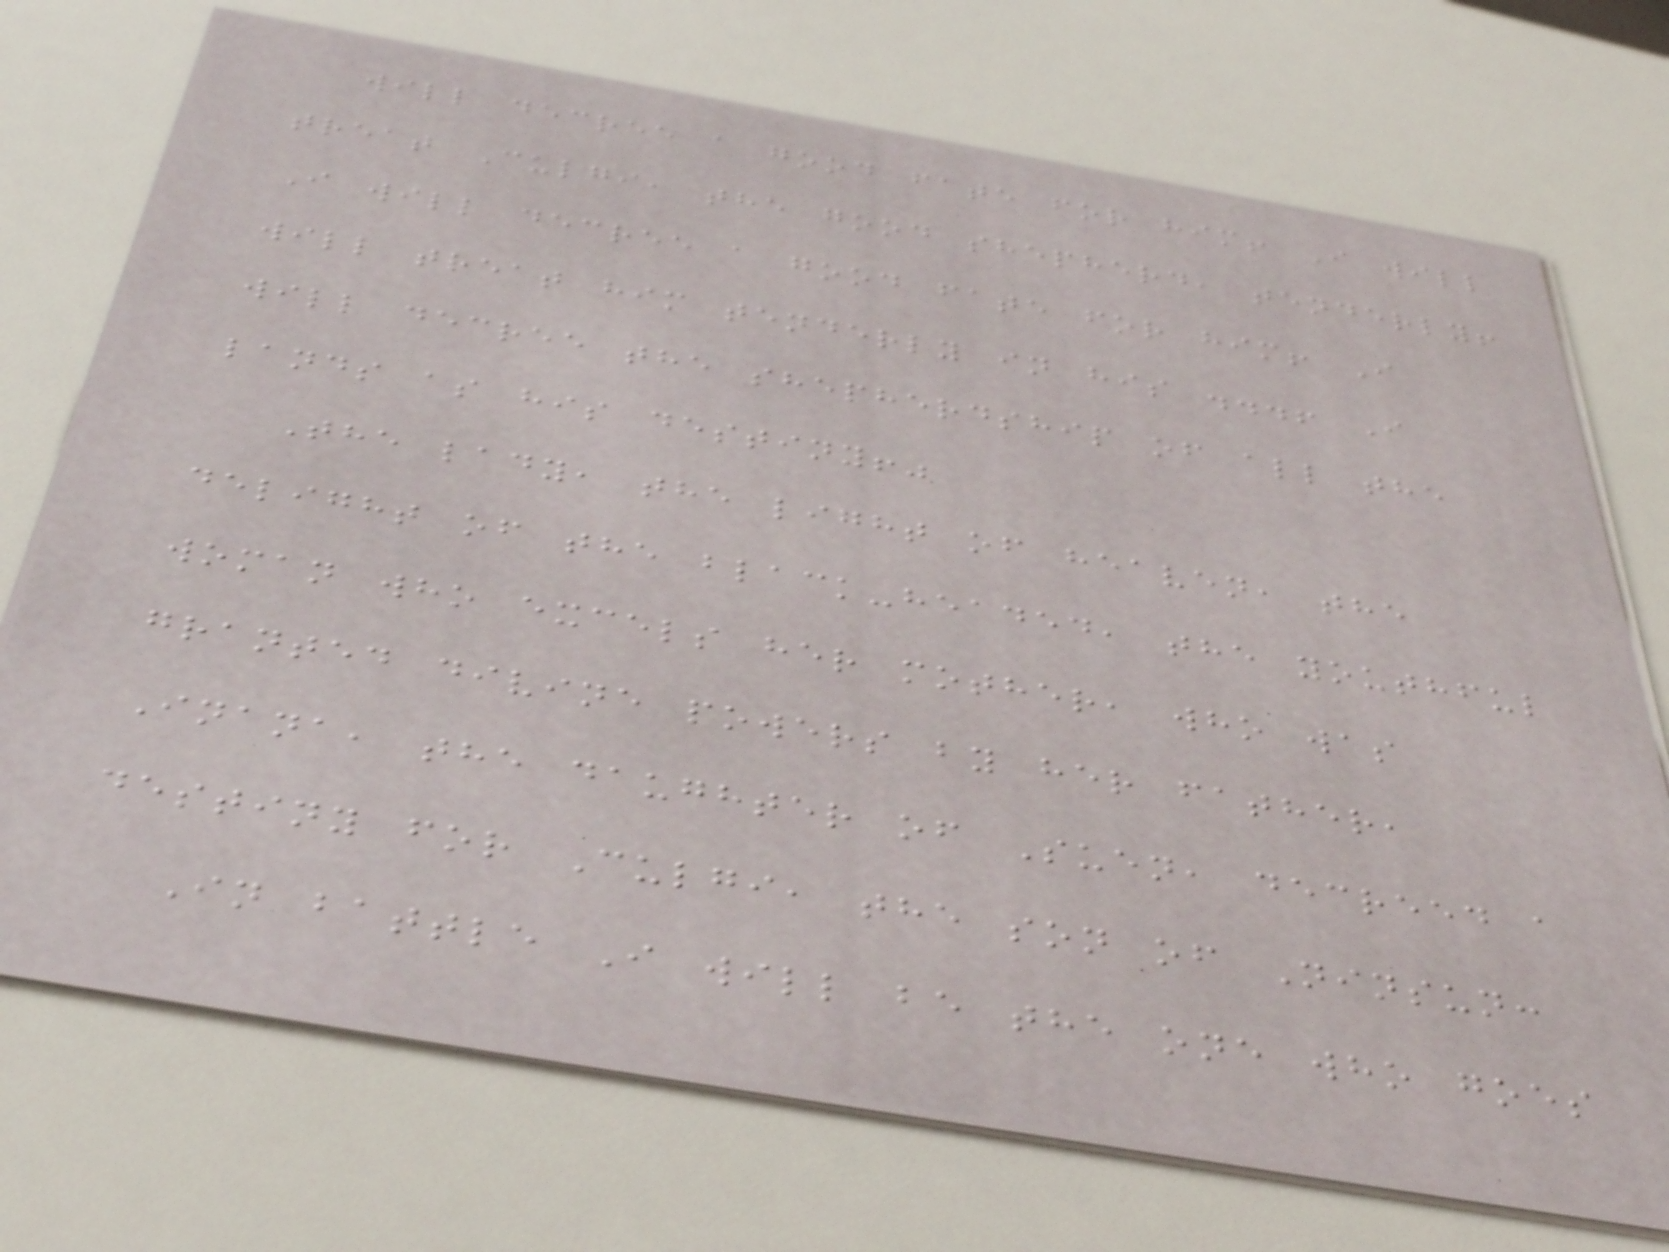will decree a good fate for him! I will
treat Culgi, the good shepherd, tenderly!
I will decree a good fate for him! I
will treat him tenderly in his ...! I
will decree the shepherdship of all the
lands as his destiny!"
The lady, the light of heaven, the
delight of the black-headed, the youthful
woman who excels her mother, who was
granted divine powers by her father,
Inana, the daughter of Suen, decreed a
destiny for Culgi, the son of Ninsun:
In battle I will be the one who goes
